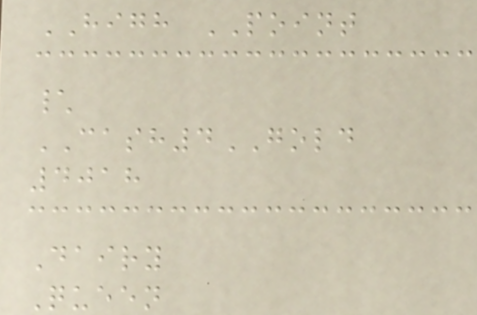HIGH POINT
\
CASH4GOLD
4018
Dairy
Queen
